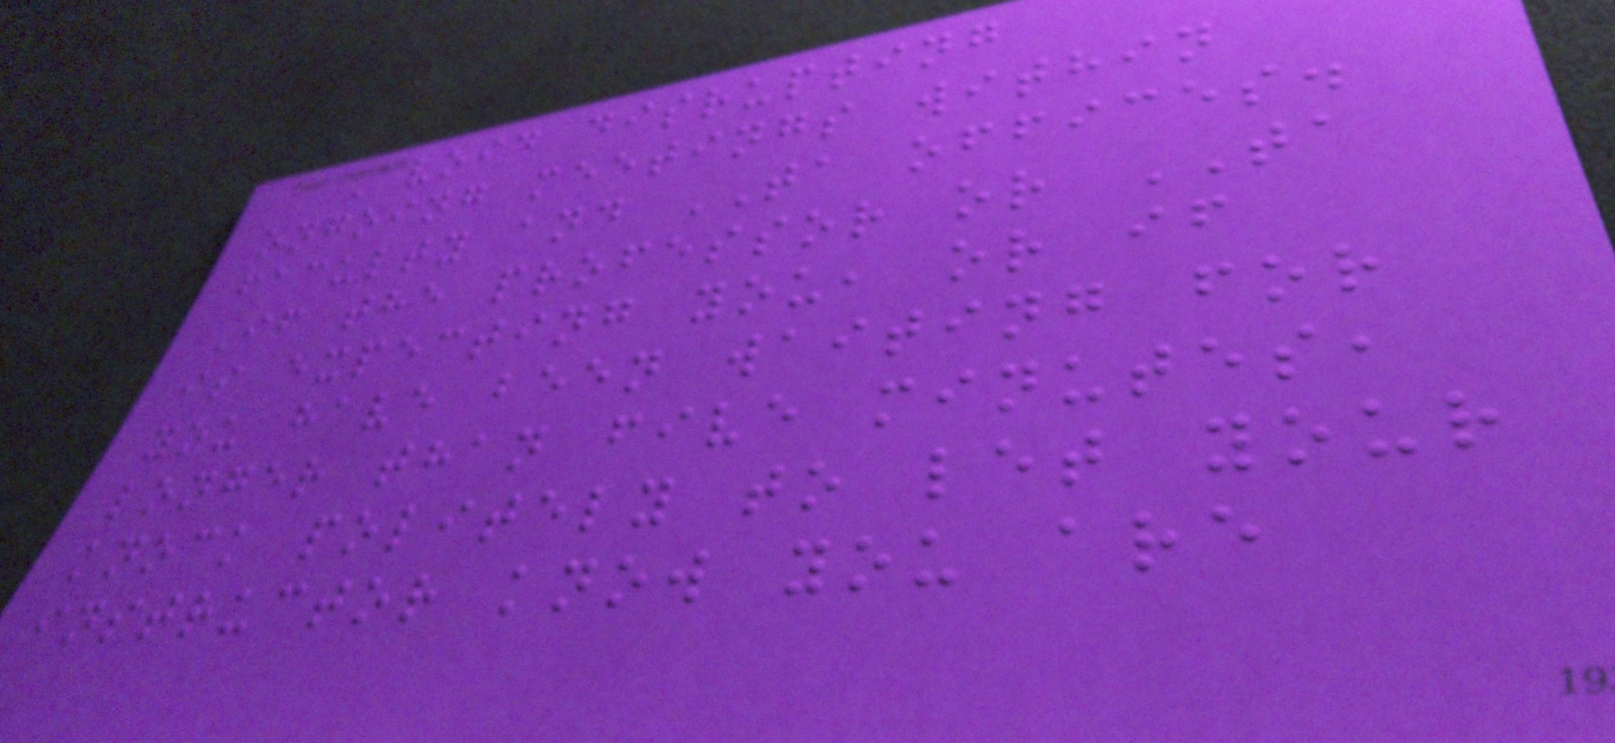Avoid disrupting
ongoing meetings within
faculty and TA offices.
If the professor or TA
is expecting you, or if
you have been waiting for
longer than five minutes,
knock politely to let your
instructor know you are
